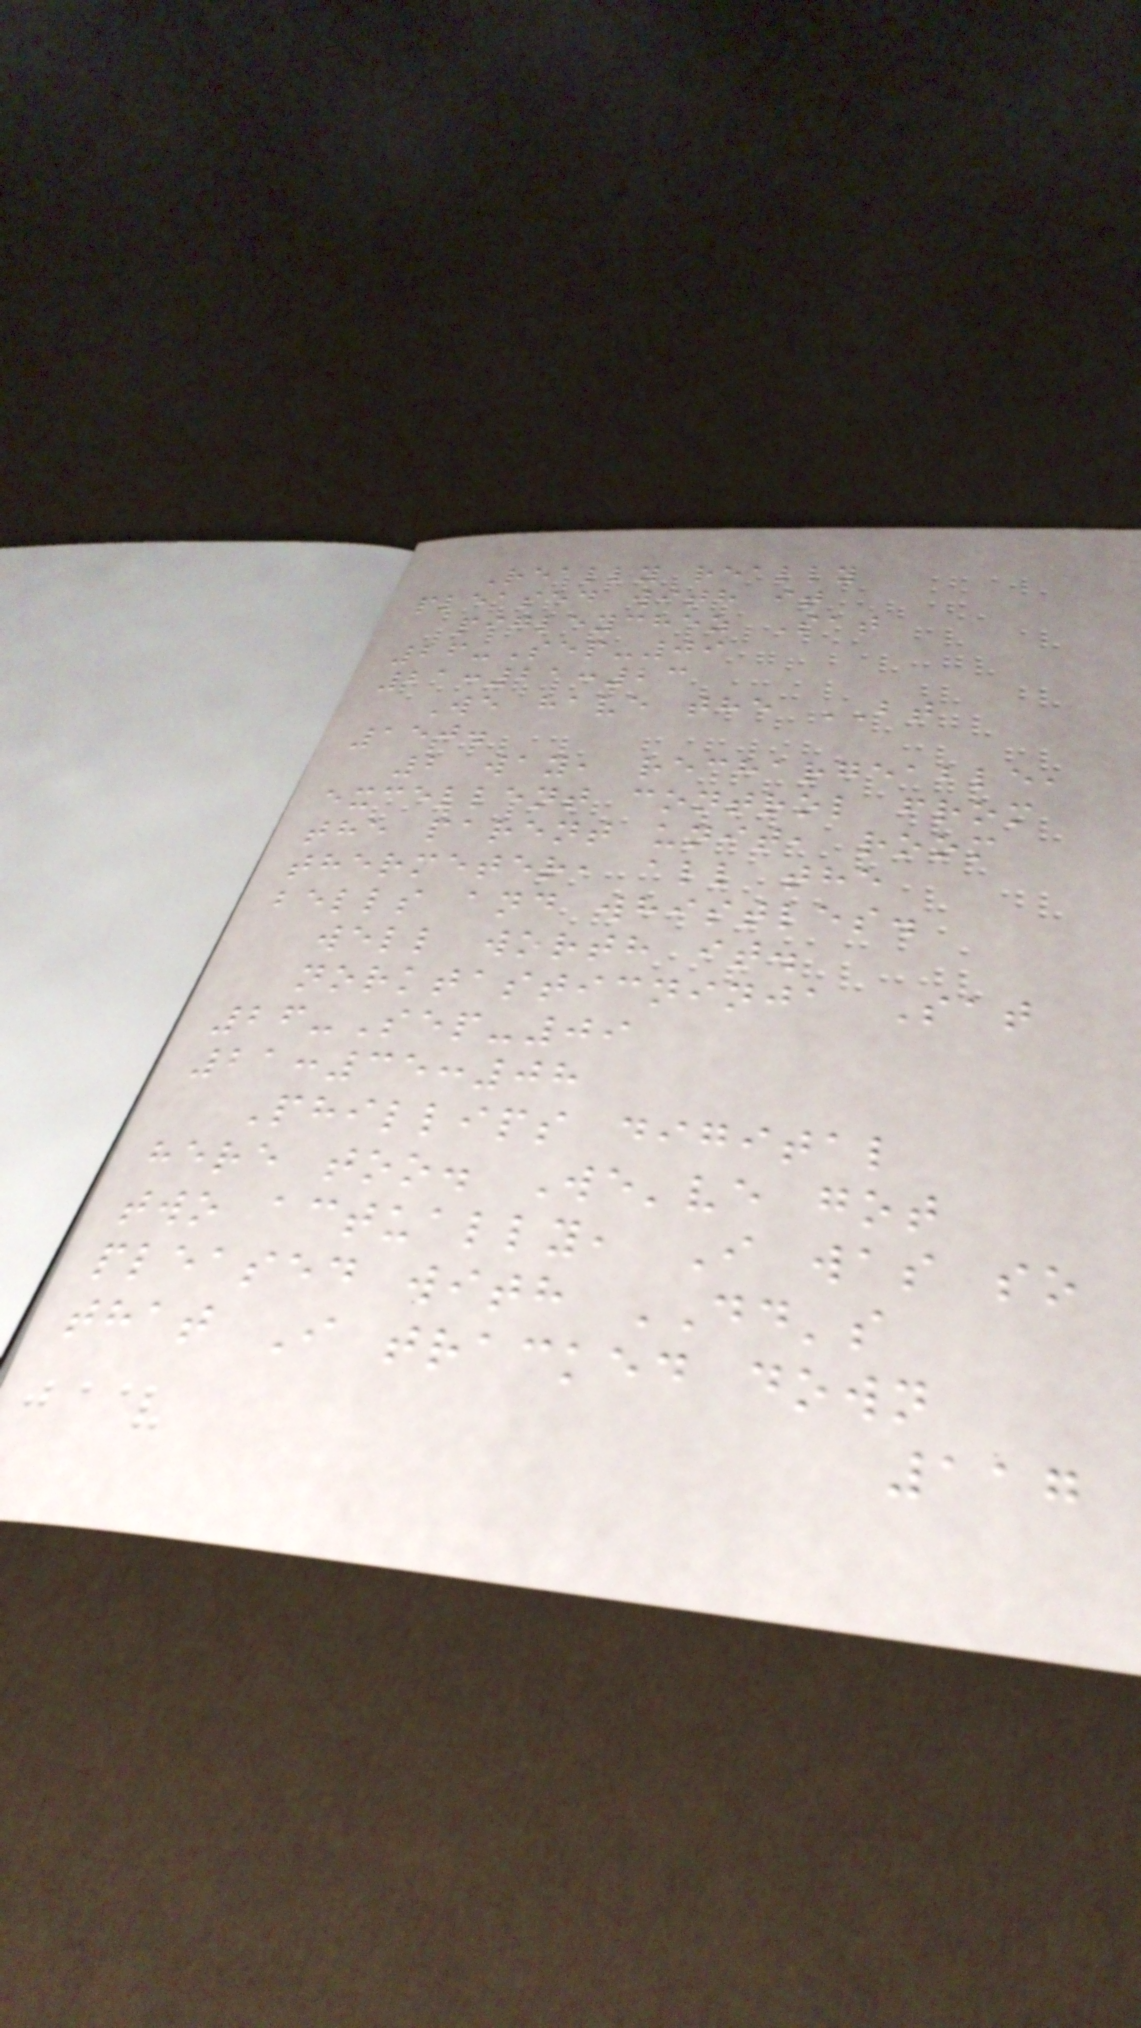Really really
pleased with it
pigleychez Sat
26-Sep-09
21:21:23
We have the BT
150.
2 way, rechargeable,
excellent control from
the parent unit, room
thermeter, all the
bells and whistles.
well worth it.
norktasticninja Sat
26-Sep-09
21:35:08
Phillips digital
here too. We've got
two actually, I was so
pleased with DD's
that I tracked down
117
